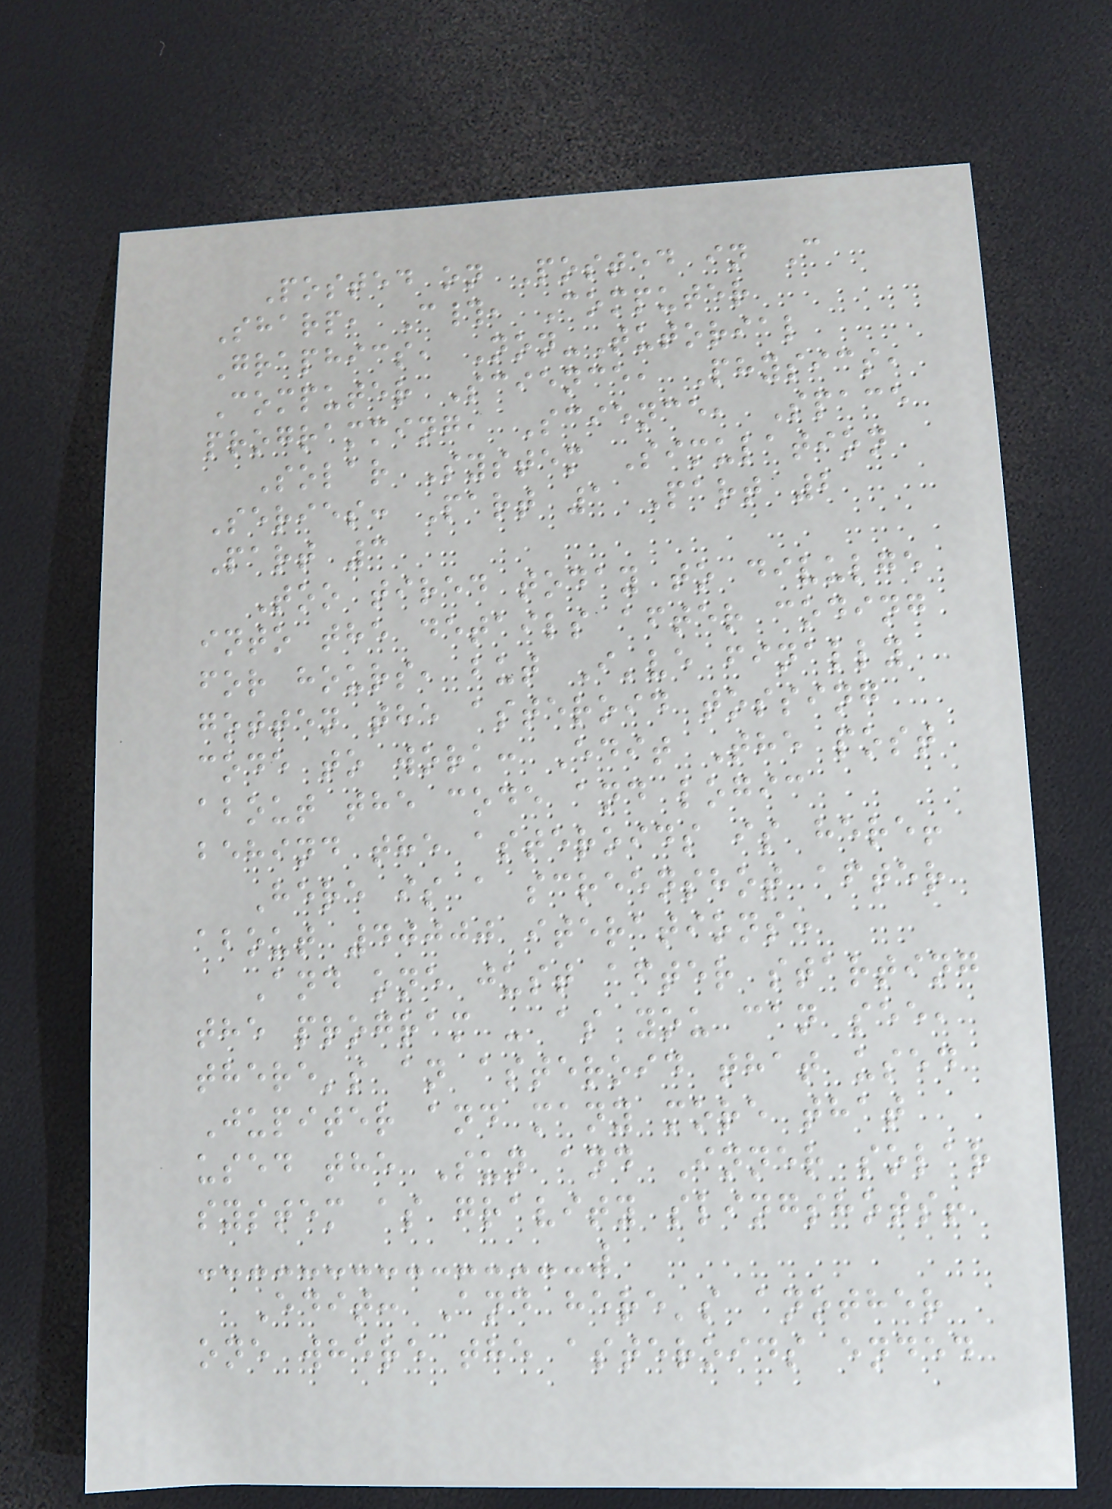Posted on Posted in C
Sharp, C#, Computer
Graphics, Non-Tutorial
Computer Science, Physics,
programming, Science, Space
Solar System Simulation
Series: Part 1 Part 2
Part 3
Too tired today to divulge
into the details after coding
for hours, but I've finally
gotten the asteroid tossing
code to work: Edit The post
about the code and logic
behind the asteroids is here!
Here is a screenshot after
about 40000 iterations:
And one just after starting
the program - as you can see,
there's an asteroid that used
Jupiter and many more that
used the Sun and Inner solar
system as gravity slingshots!
Edit: And here's another
one where the asteroids ended
